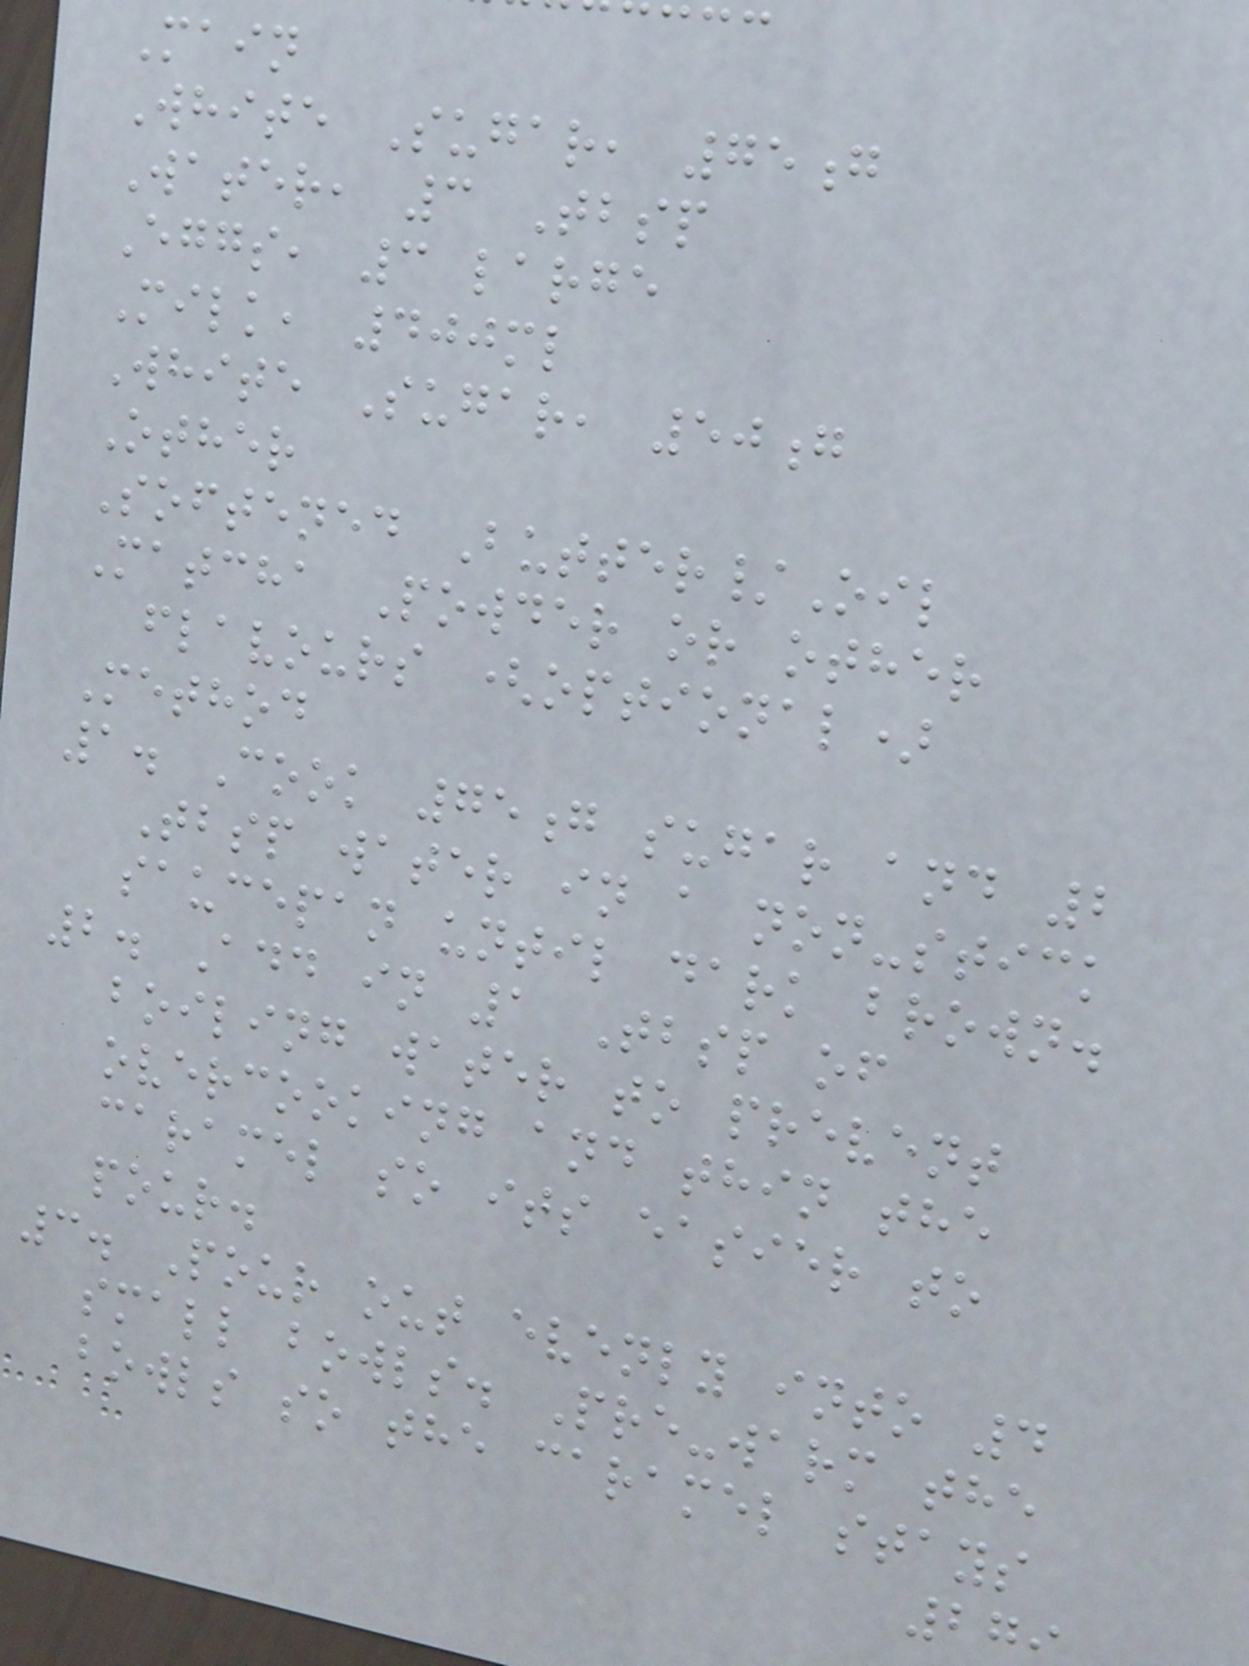Main
White Sugar, 75g
Water, 3 Tbsp
Eggs, 3 large
Milk, 400ml
White Sugar, 50g
Other
Softened Butter/Oil
Matcha Powder or other
flavours (optional)
Method
1. Cook 75g sugar and 2
Tbsp water in a non-stick
saucepan until dark brown.
2. Add in 1 Tbsp of
boiling water to prevent
overcooking and thin the
caramel so its easier to
pour.
3. Pour out evenly into 4
small bowls. Pre-warm the
bowls so the caramel stays
